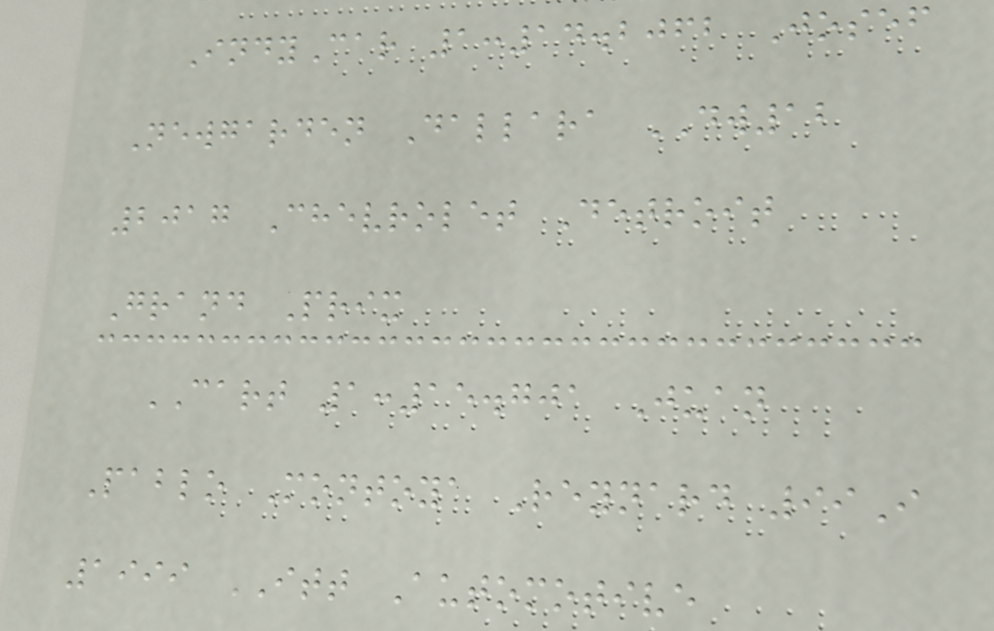IndyCar 1:14.2062 Josef
Newgarden Dallara DW12
2017 Chevrolet Detroit
Grand Prix
CART 1:15.701 Juan
Pablo Montoya Reynard 99I
1999 ITT Automotive
